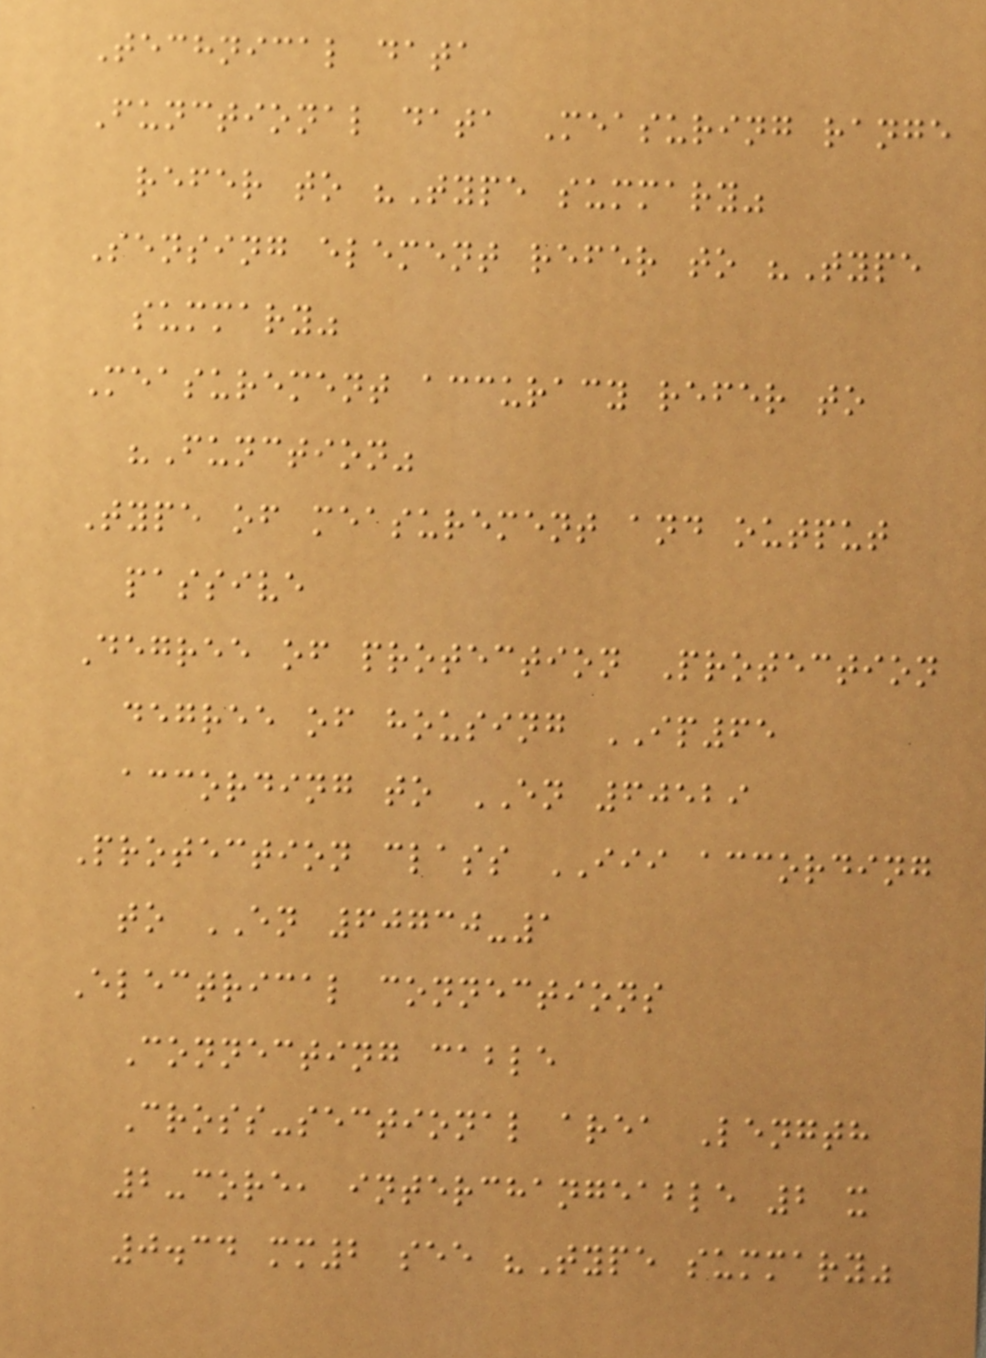Technical data
Functional data Measuring range
refer to "Type summary"
Sensing element refer to "Type
summary"
Measurement accuracy refer to
"Function"
Type of measurement and output
passive
Degree of protection Protection
degree of housing IP65
according to EN 60529
Protection class III according
to EN 60730-1
Electrical connections
Connecting cable
Cross-sectional area Length
2-core, interchangeable 2 x
0.34 mm2 see "Type summary"
